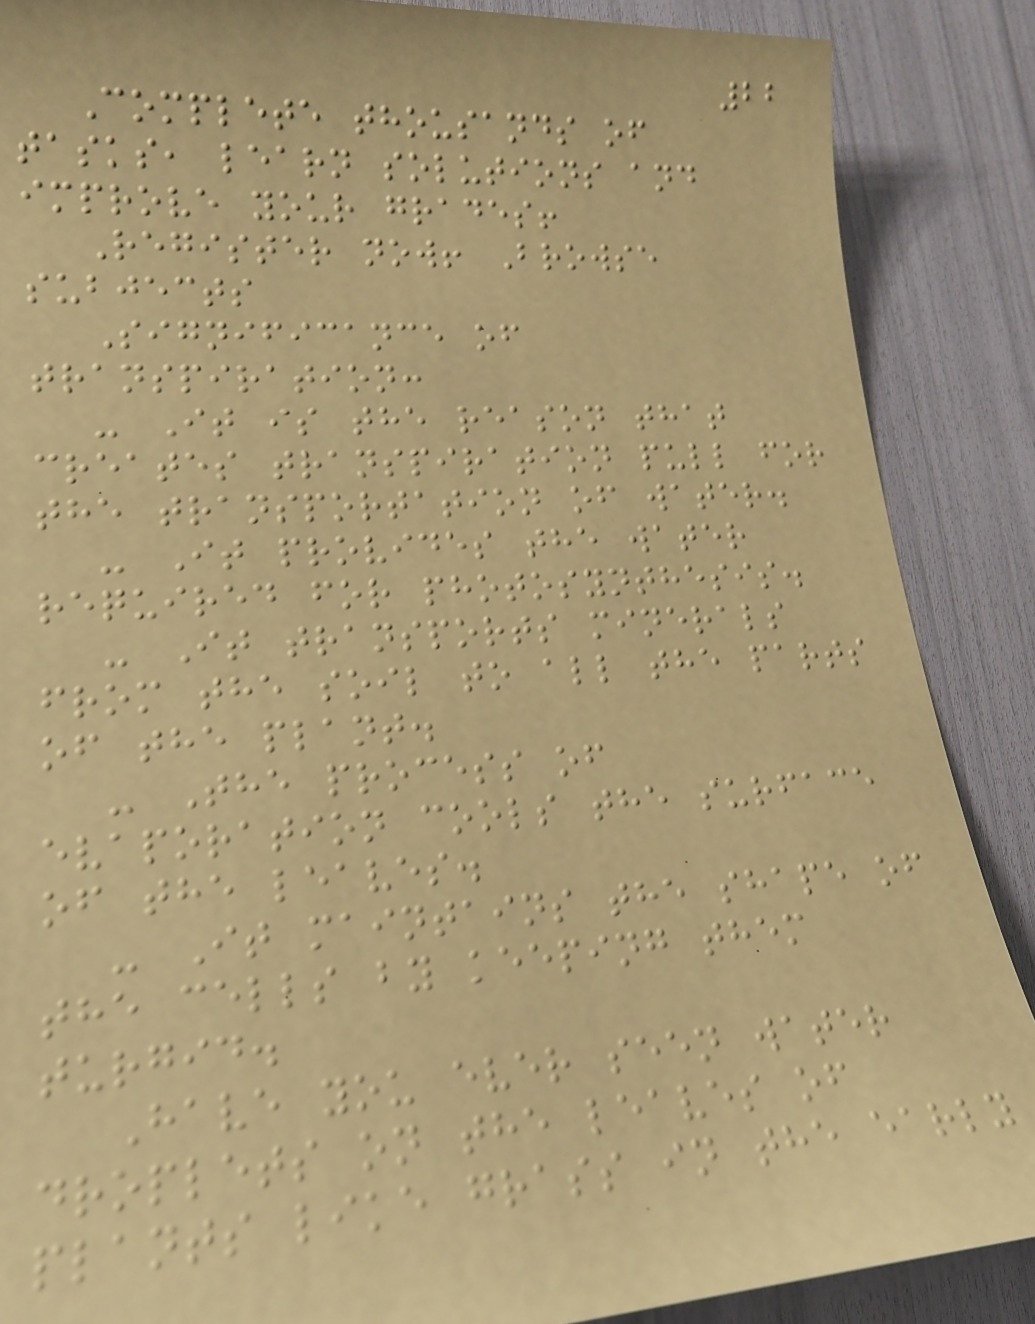22
Complete thousands of
tasks, learn solutions and
improve your grades!
Register now! Browse
subjects
Significance of
transpiration:
- It is the reason that
creates transpiration pull for
the transportation of water.
- It provides the water
required for photosynthesis.
- It transports minerals
from the soil to all the parts
of the plant.
- The process of
evaporation cools the surface
of the leaves.
- It maintains the shape of
the cells by keeping them
turgid.
Have you ever seen water
droplets on the leaves of
plants like grass in the early
